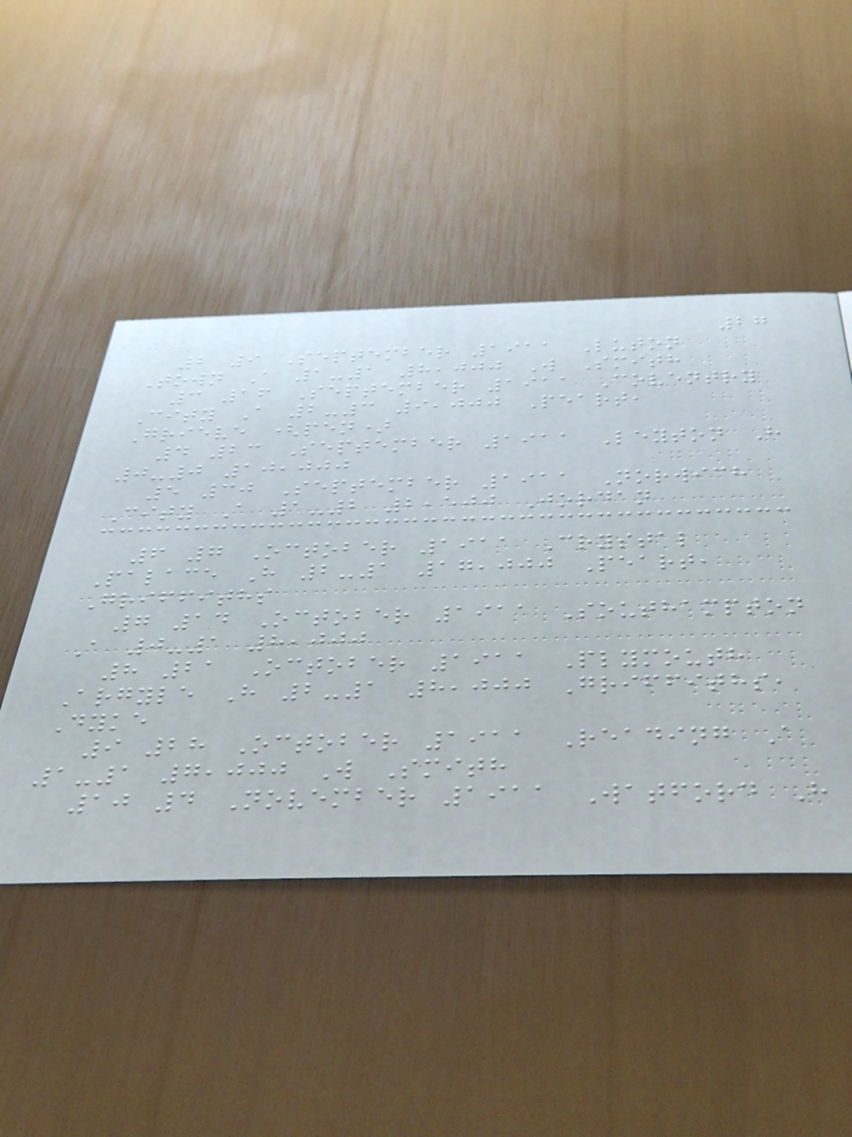27
2 9 September 1911 Luton
Town A 1-1 8,000 W Smith
3 16 September 1911 Coventry
City A 2-3 9,000 Peart,
Grieve (pen)
4 23 September 1911 Leyton H
0-0 10,000
5 30 September 1911 Norwich
City A 1-2 2,500 Jordan
6 7 October 1911 Crystal
Palace H 2-1 17,000 Peart,
Griffiths
7 14 October 1911 Southampton
A 0-1 8,000
8 21 October 1911 Plymouth
Argyle H 2-1 8,000 Griffiths,
Dyke
9 28 October 1911 Reading A
1-1 7,000 W Smith
10 4 November 1911 Watford H
